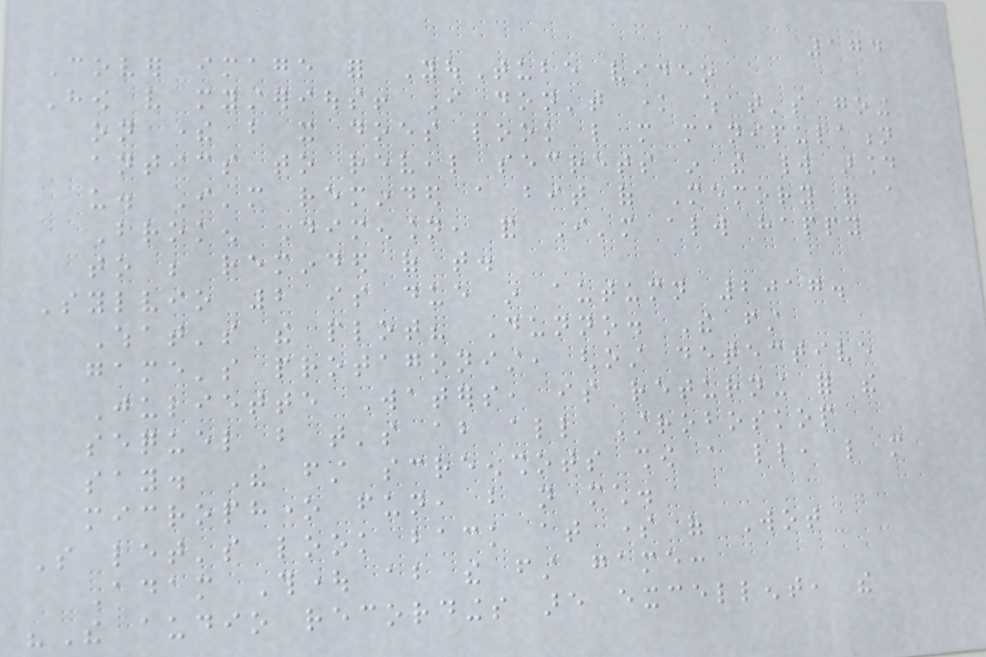174
Cover image for YouTube video
How very mysterious! I don't know what's going
on there but it does look like more manipulation
antics to reveal secrets in the world around
us. I'm reminded a bit of Memory of a
Broken Dimension, and I'm always happy
to be reminded of that.
Sylvio 2 is due in autumn 2017.
What's the plot? Dunno. The first
game's protagonist, ghost detective
Juliette Waters, is returning for the
sequel but that's about all Stroboskop
say. The first screenshots show a little, like more
microphone fun, but not much.
So let's look back at some of Wot
Adam Thought about the first game:
"The audio recordings are excellent, the
